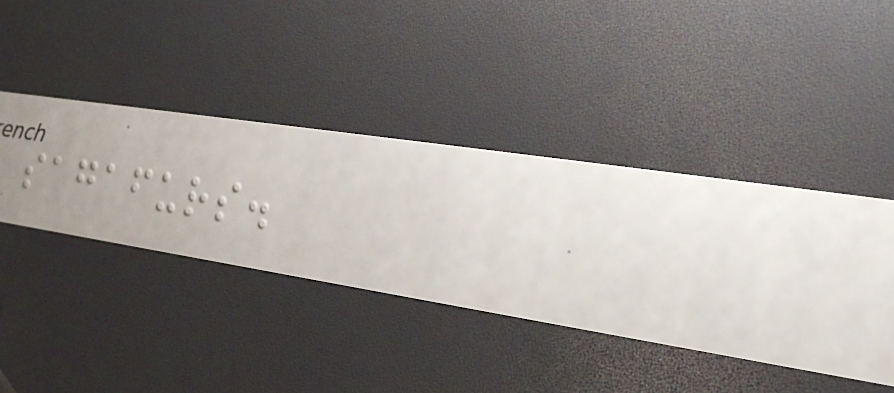sagafurs.
